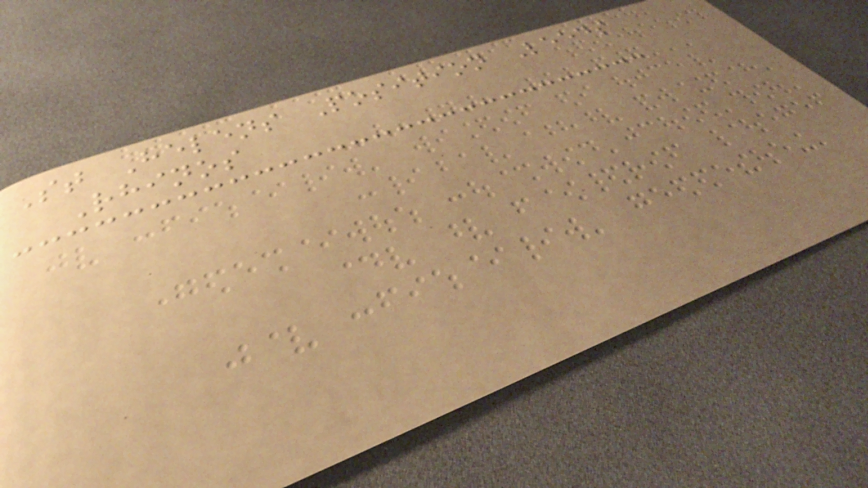St Helens Position Leeds
Rhinos
